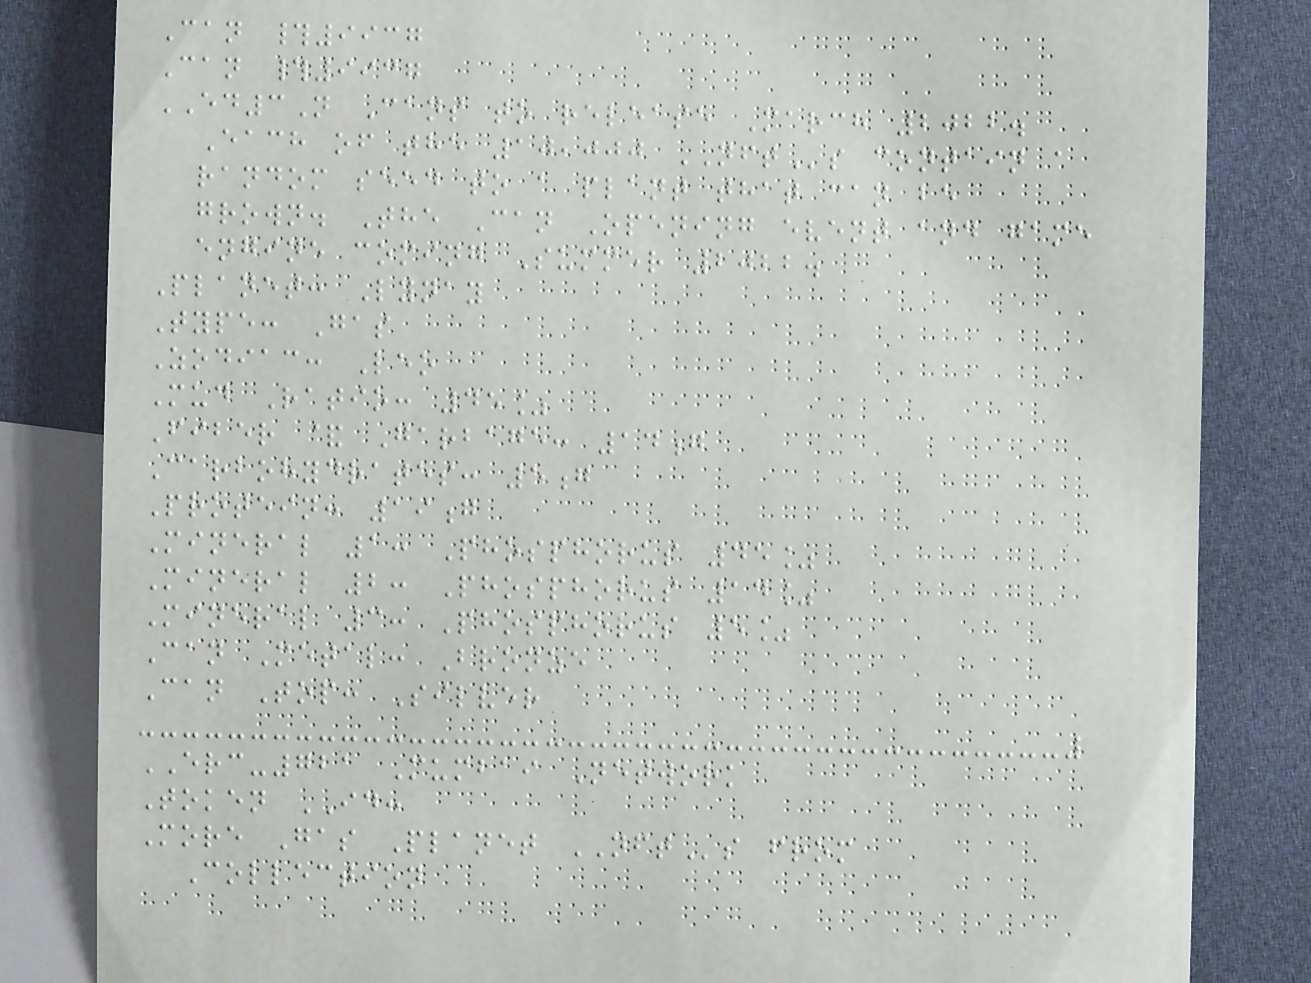Can #9937
Can #9937
ED3N Cans to release March 2022.
Each of the 10,000 NFTs contain a
random seed to a plant that can be
grown. The Can Opening event and game
engine coming Summer 2022.
Planet: Lynay
Type: Gas
Zodiac: Leo
Mud Ratio: 45%
Fiber & Garbage: 14g
Carbohydrates: 5g
Protein: 19g
Mineral 1: Phosphorus 45%
Mineral 2: Phosphorus 14%
Mineral 3: Phosphorus 5%
Can Metal: Bronze
Can Top: Silver
ERC-721 Mumbai Network
Token ID:
More Gas Planet NFTs from
Collection
